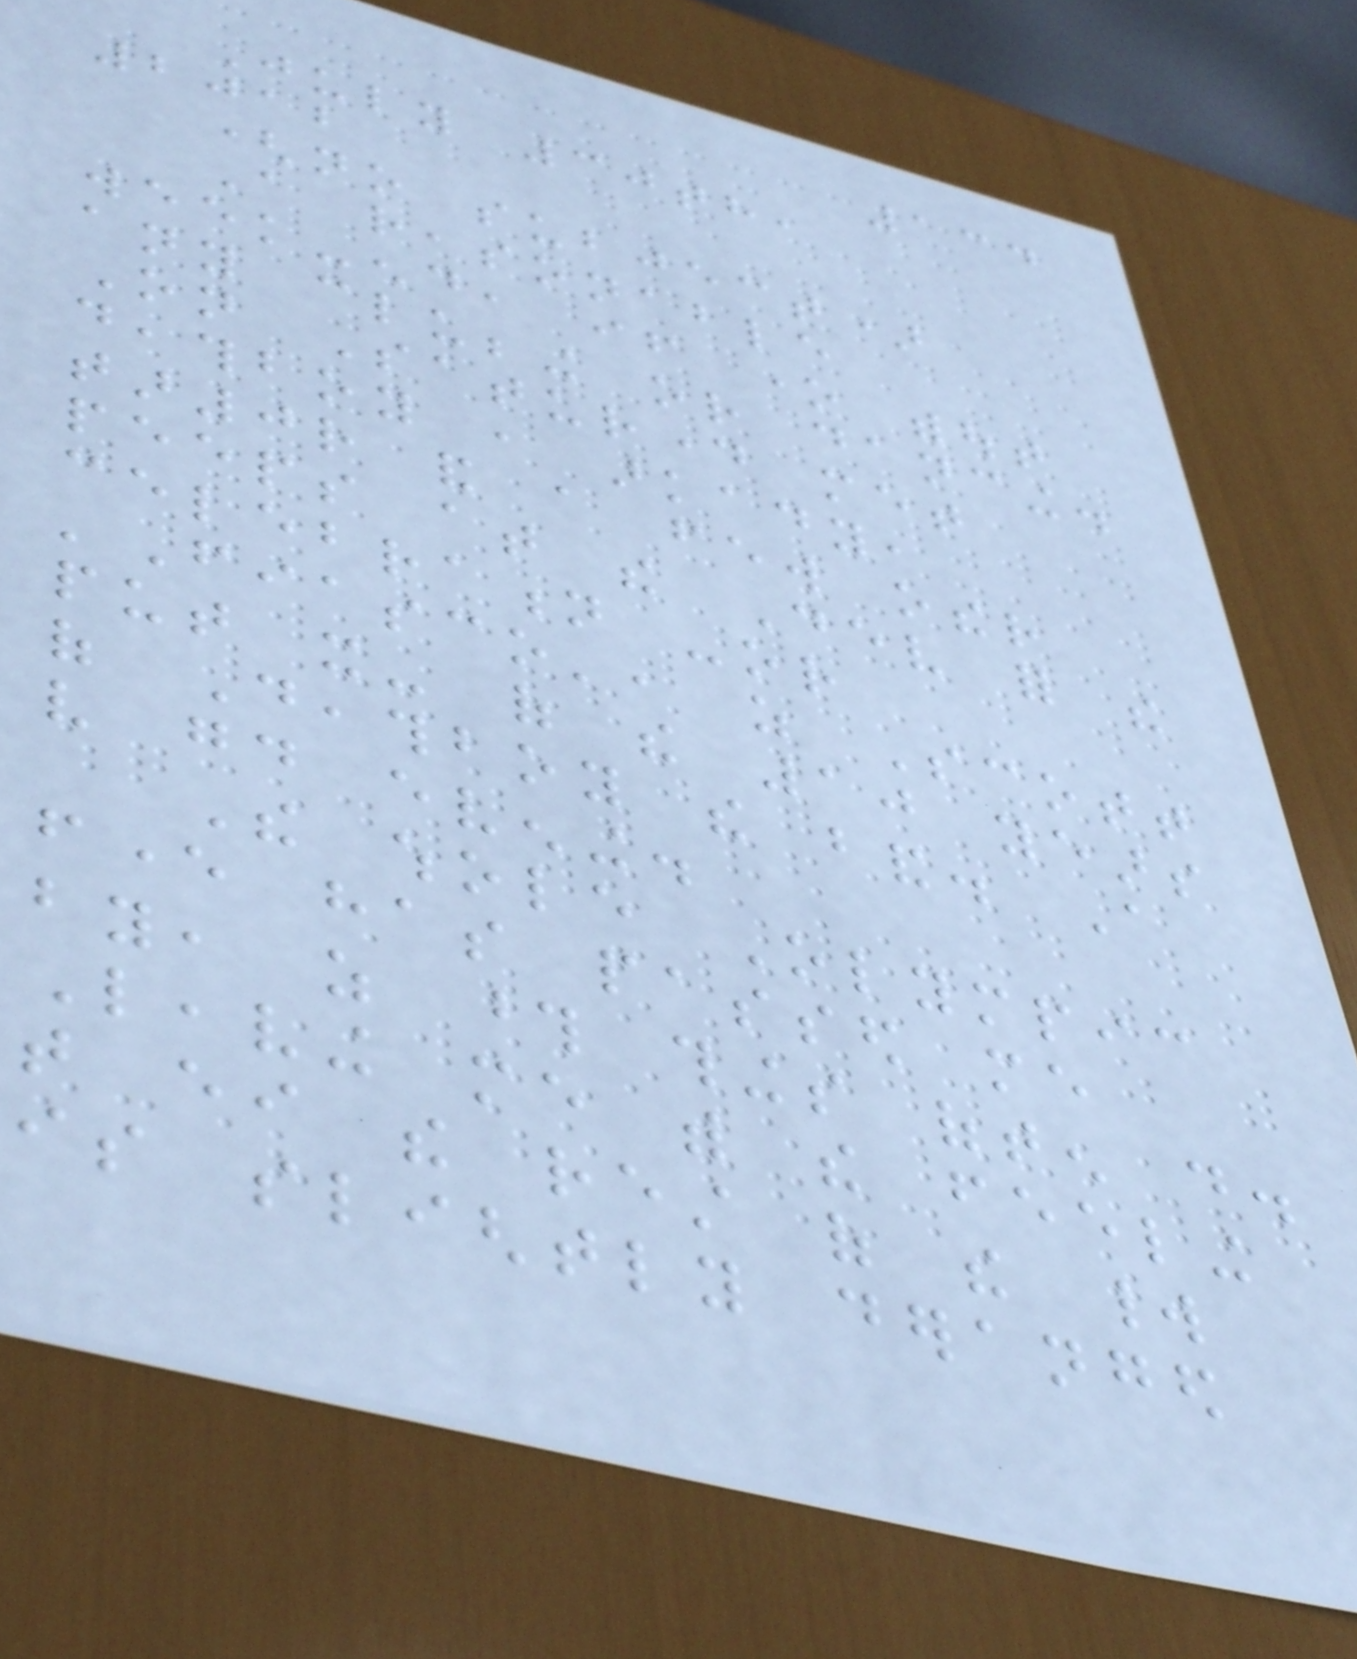134
July 30th,
2012
(no subject)
A reasonable
week-end, if one without
any clubbing or dancing.
On Saturday met
deathboy , arkady,
tar0r and a few other
peeps at the Dev for the
celebration -or
'Fiasco', as Scott
put it- of the 10 years
of Deathboy the band. A
very good evening.
The whole Olympic
fever has passed me
by, as those things often do.
Leaving me with the feeling
that either the rest of the world
is slightly deranged
